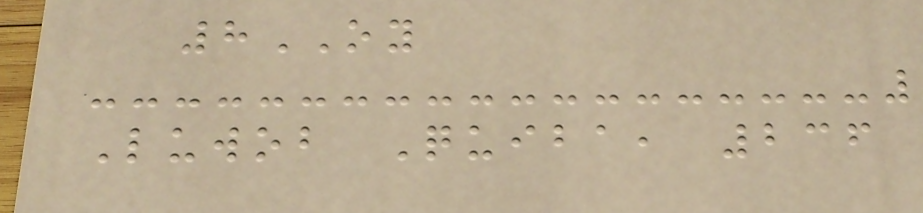8OY
Luwob Quiba, 236
